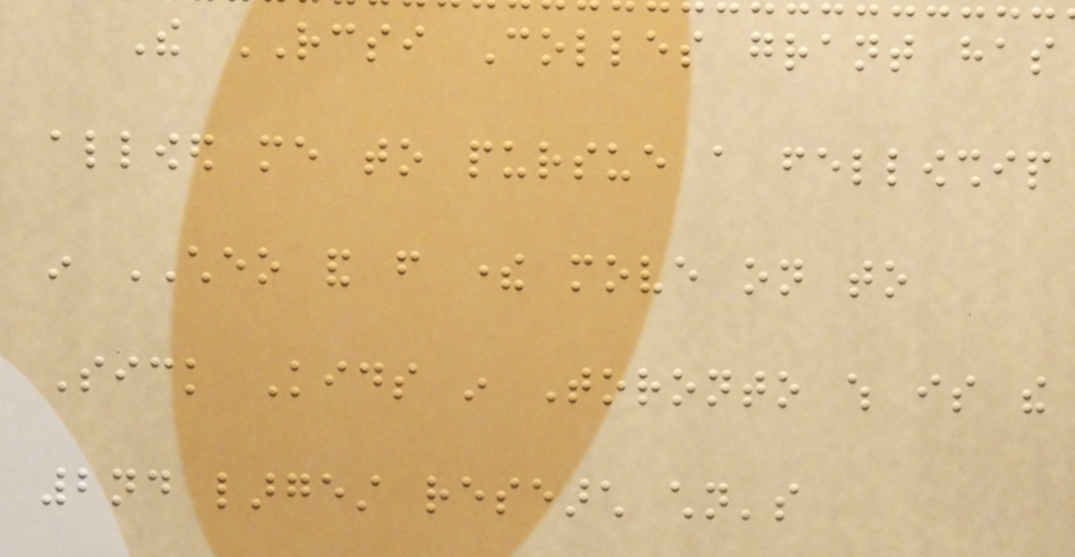The RCSI Colles grant has
allowed me to pursue a fellowship
in CHEO and from there move on to
Sick Kids in Toronto which is the
2nd largest research children's
